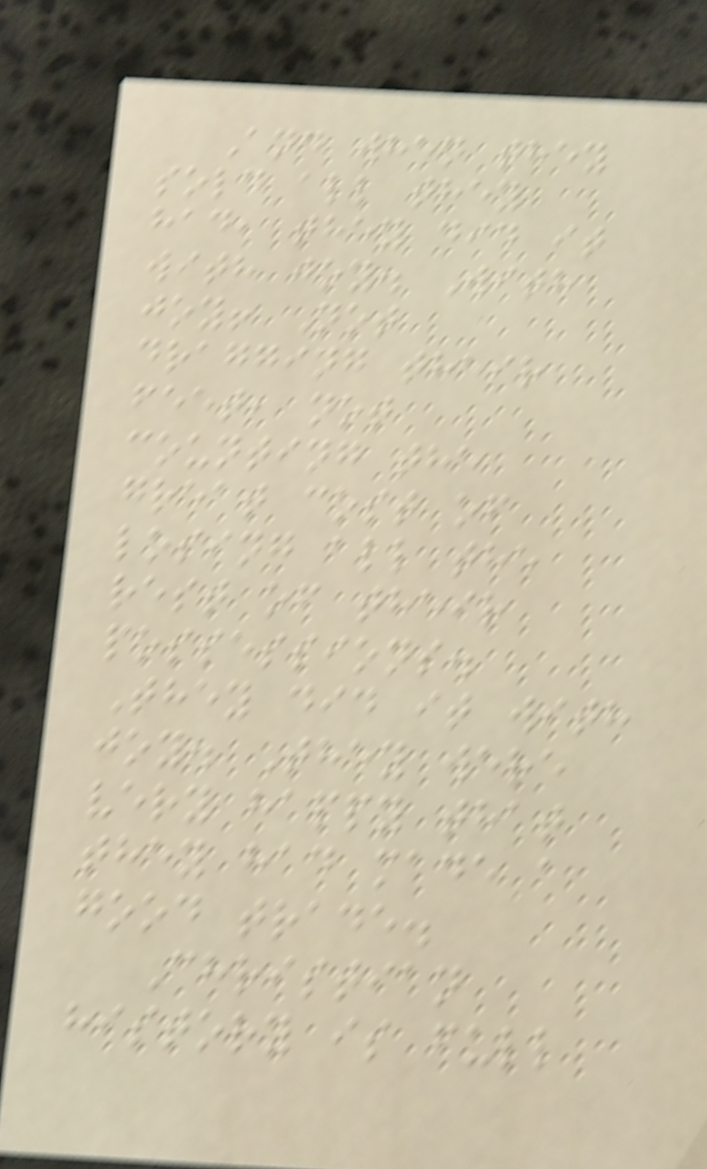And when they
sold all they
had, they did it
with joy. With
joy! Not
dragging their
feet, not
counting the
great cost of
losing all the
rest of their
possessions.
They did it with
joy. They were
very happy that
they had made a
good trade.
Christian
history is full
